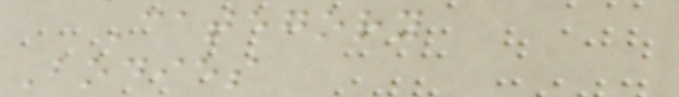Category
Bodies
